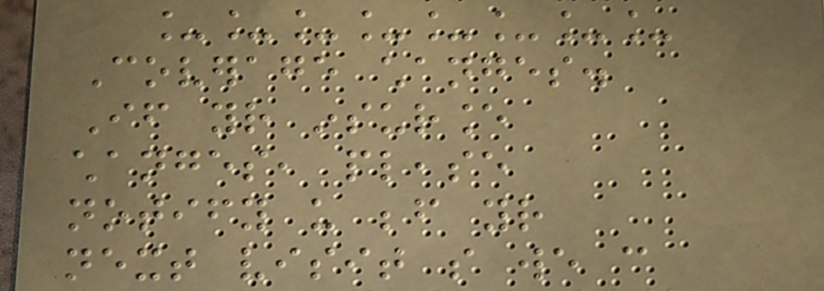________
Coverage changes.
If your insurance
changes, please
notify us before your
next visit so we can
